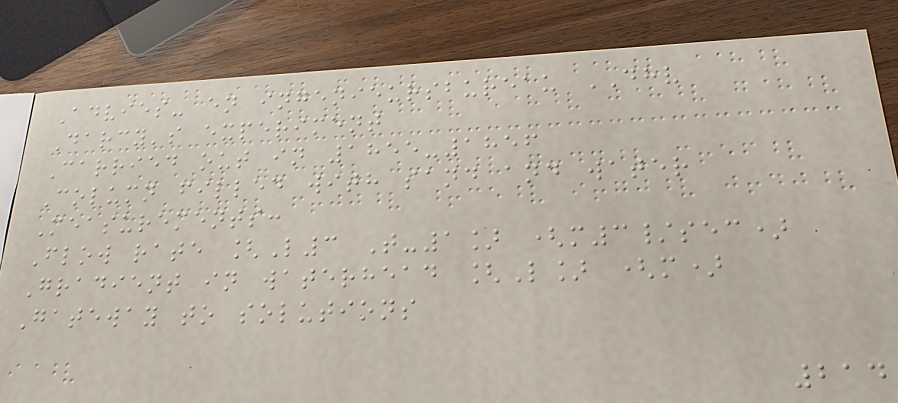Advies- en ingenieursbureau DHV
Darcy's experiment
Carried out in 1855-1856
Column filled with sand and water
Measurements:
Flow rate [L3 T-1] (m3/sec)
Gradient in waterhead [L] (m)
Gateway to solutions
214
